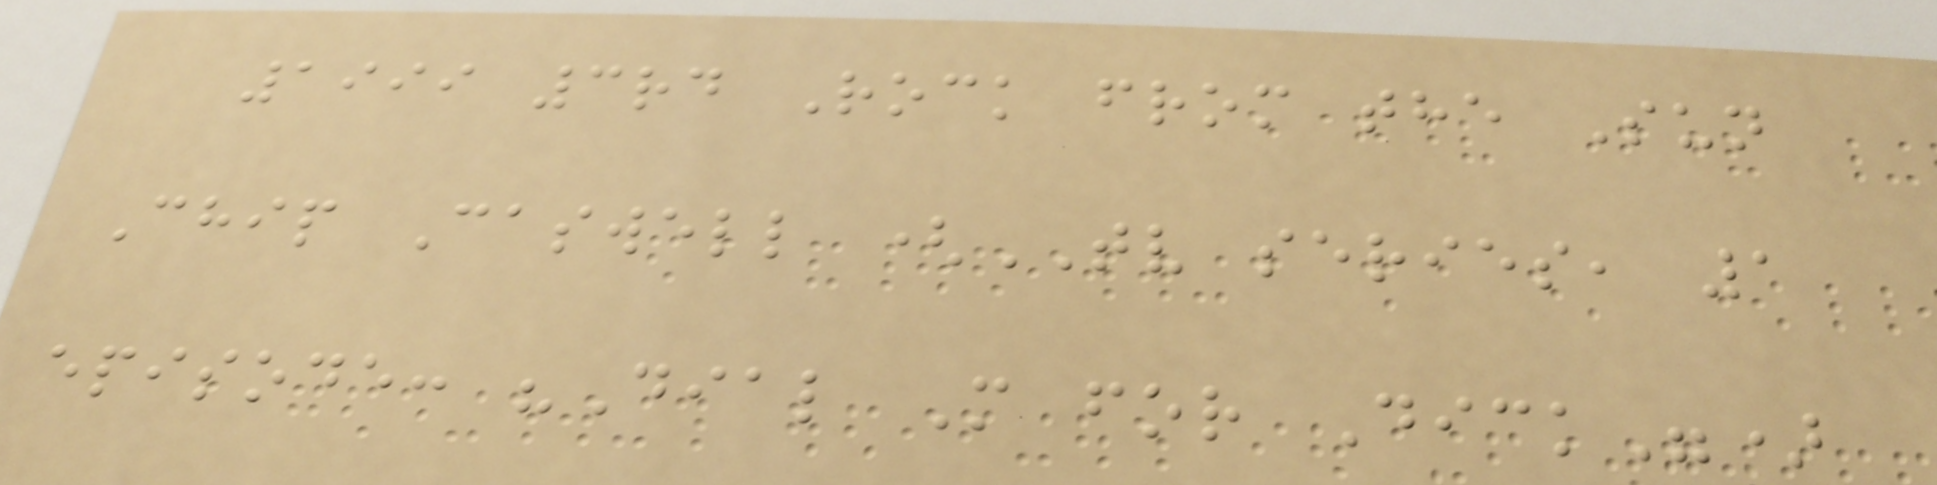1999 3rd Rock from the Sun
Chip Caswell (TV series, 1
episode: "Dial M for Dick")
